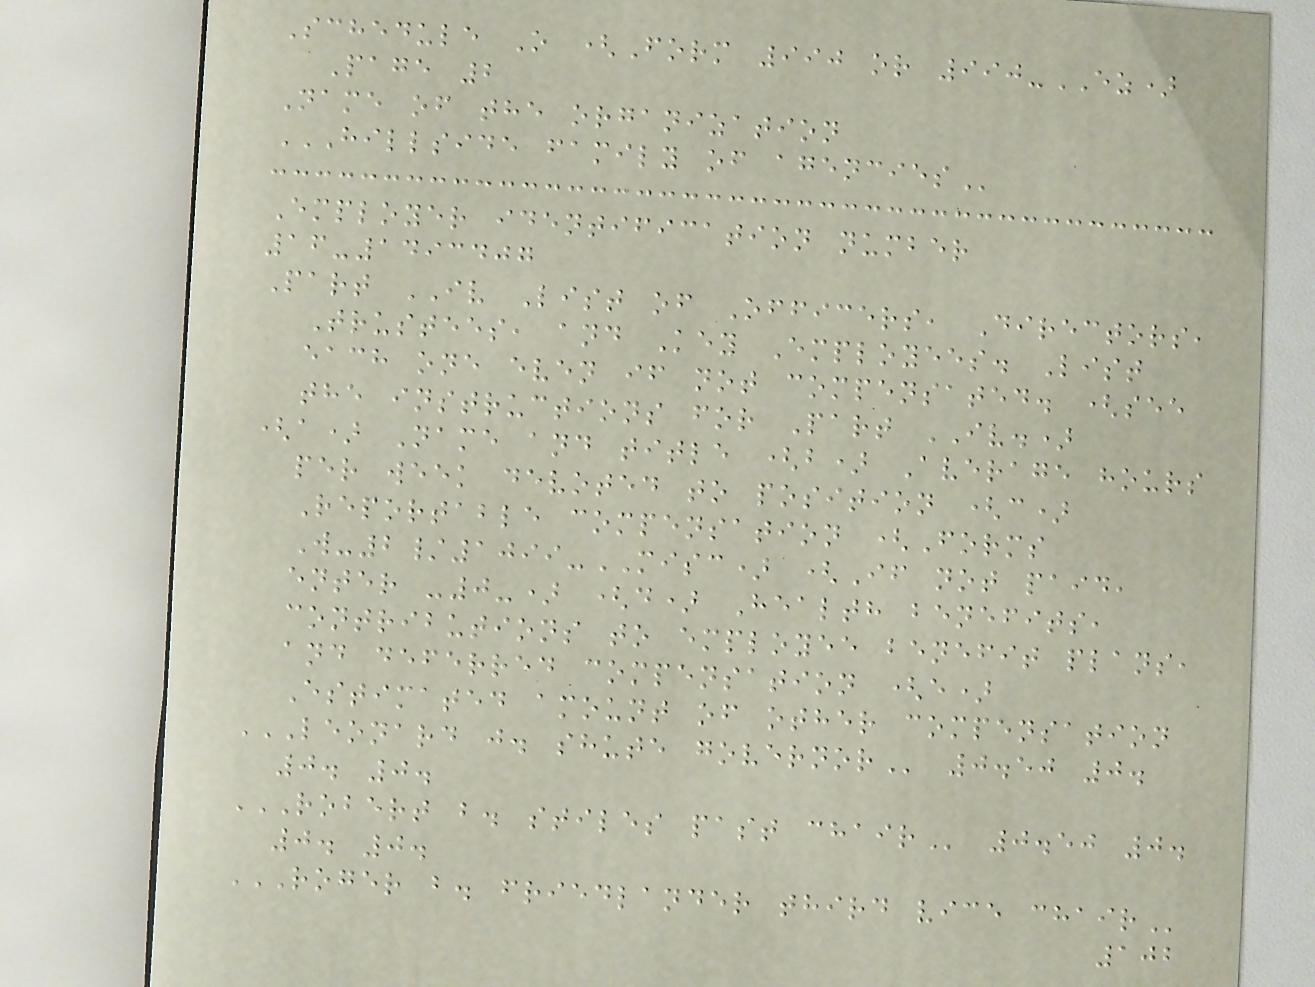Schedule O (Form 990 or 990-EZ)
Page 2
Name of the organization
HILLSIDE FAMILY OF AGENCIES
Employer identification number
16-1493407
Part IV List of Officers, Directors,
Trustees, and Key Employees. List
each one even if not compensated. (see
the instructions for Part IV.)
(a) Name and title (b) Average hours
per week devoted to position (c)
Reportable compensation (Forms
W-2/1099-MISC) (If not paid,
enter -0-) (d) Health benefits,
contributions to employee benefit plans,
and deferred compensation (e)
Estimated amount of other compensation
LEONARD J. SHUTE GOVERNOR 0.50 0.
0. 0.
ROBERT B. STILES PAST CHAIR 0.50 0.
0. 0.
ROGER B. FRIEDLANDER THIRD VICE CHAIR
102
